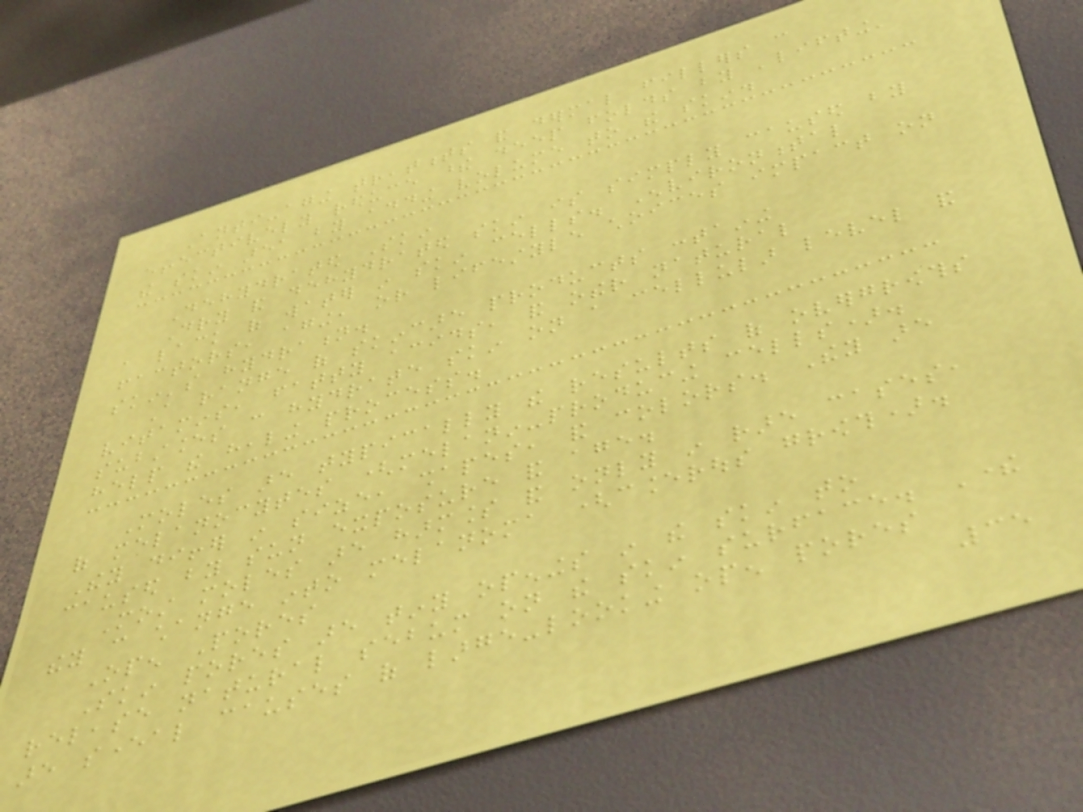Anti-aging treatments and dermal fillers can
effectively reduce these deep folds by 'lifting'
the skin area by adding volume to the skin.
Dehydrated Skin
Dry and dehydrated skin is simply caused by
a lack of water in skin cells. Environmental
factors, aging, or lifestyle choices impact on
skin's hydration.
A range of skincare products containing
vitamins, fatty acids, and other natural
substances can hydrate skin on a cellular level and
help the healing process.
Moles are typically the results of overgrowths
of melanocytes (melanin-producing cells).
They differ in size, shapes, and colors. They are
caused by sun exposure and age.
Most moles are harmless and only in rare cases,
they can change into melanoma (cancerous growth).
Open Pores
Skin pores are tiny openings in the skin to
release natural sebum on the skin surface. There
are several causes of large-looking open pores
35
